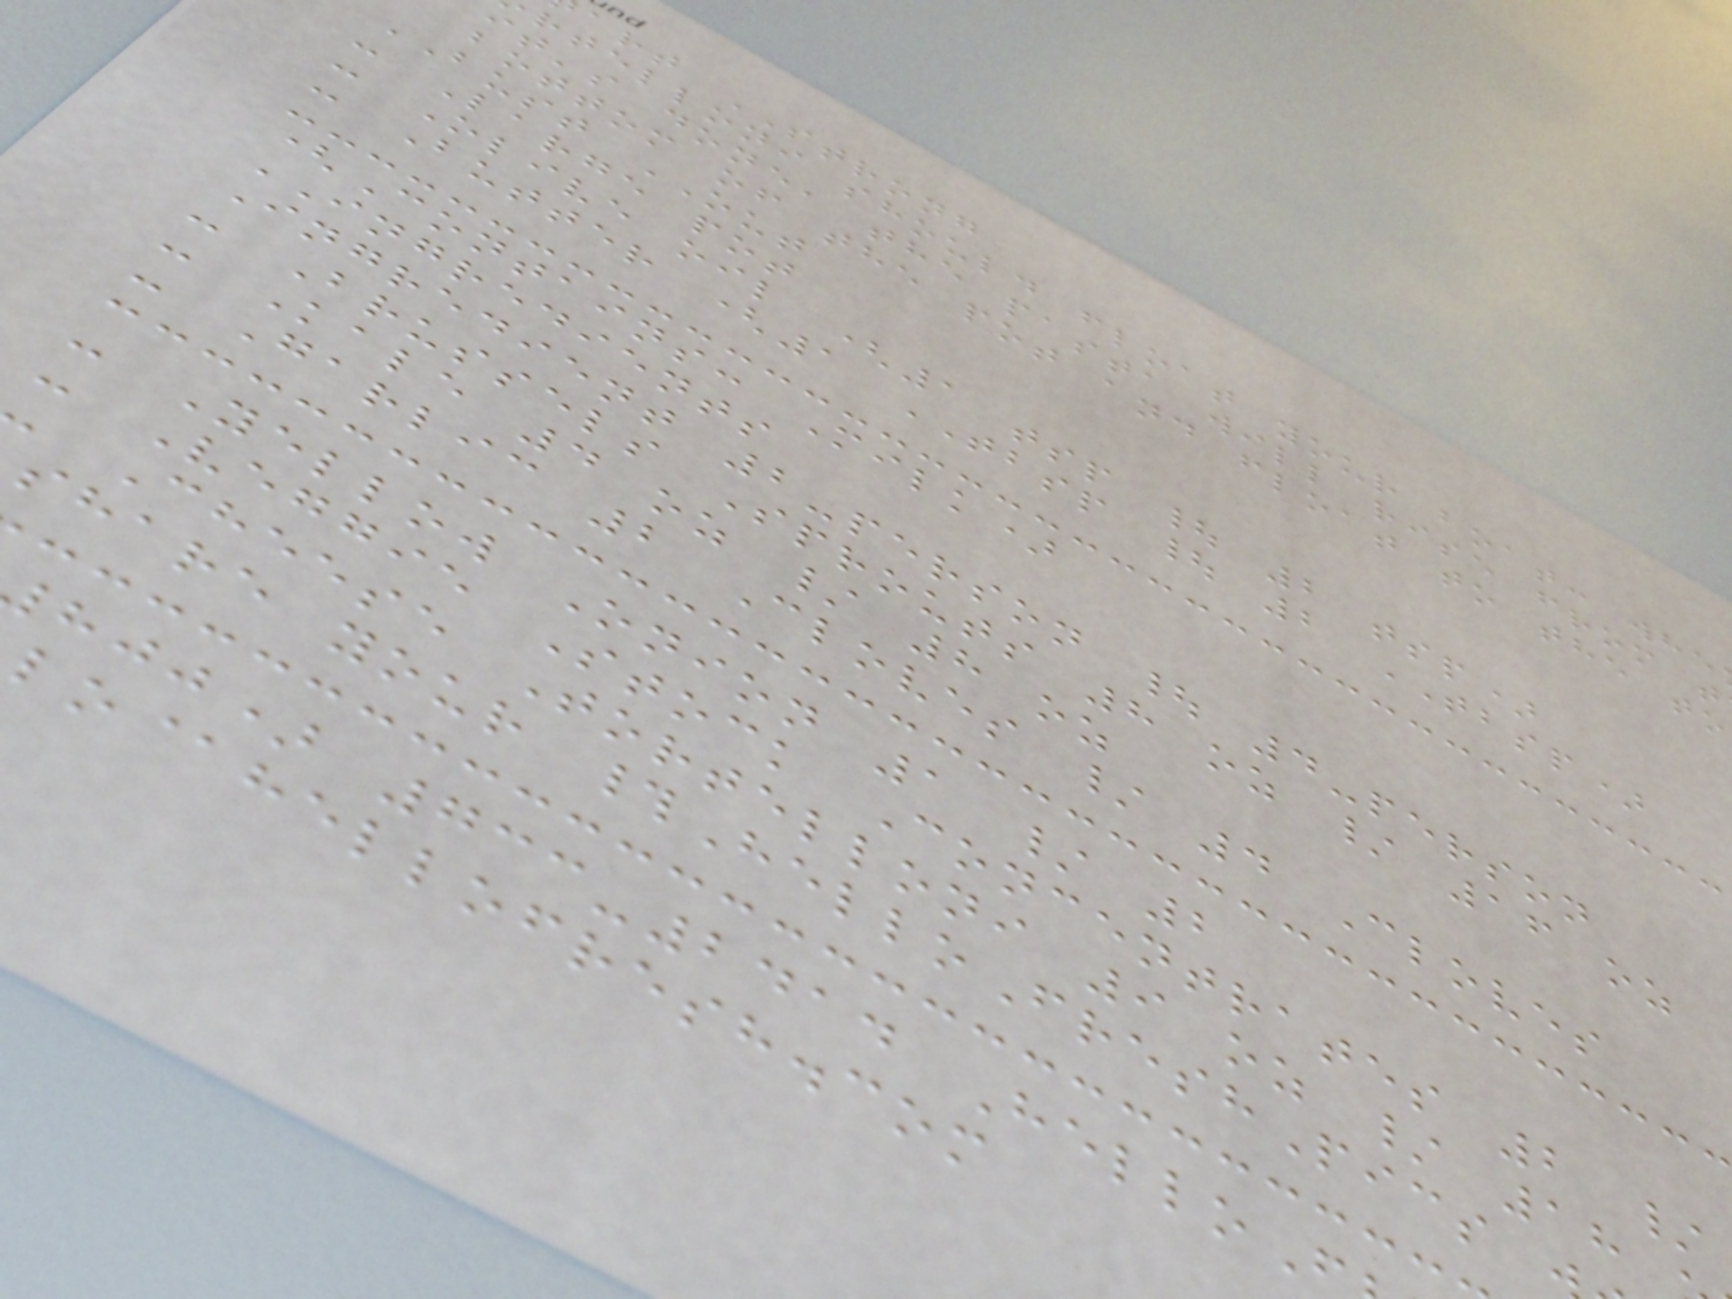art STRONG
rtelloni should float your boat: whe
it's done, the pasta will rise from t
bottom of the pot and float to the to
BUST OUT
- Large pot
- Olive oil (1 tsp | 2 tsp)
- Butter (1 TBSP | 2 TBSP)
(Contains: Milk)
INGREDIENTS
Ingredient 2-person | 4-person
- Brussels Sprouts 8 oz / 16 oz
- Kale 4 oz / 8 oz
- Garlic 2 Cloves / 4 Cloves
- Yellow Onion 1 / 2
- Veggie Stock Concentrates 2 /
Cheese Tortelloni 9 oz / 18
share your #HelloFreshPics
hjj) 733-2414 Hello
lo@hellofresh.com
